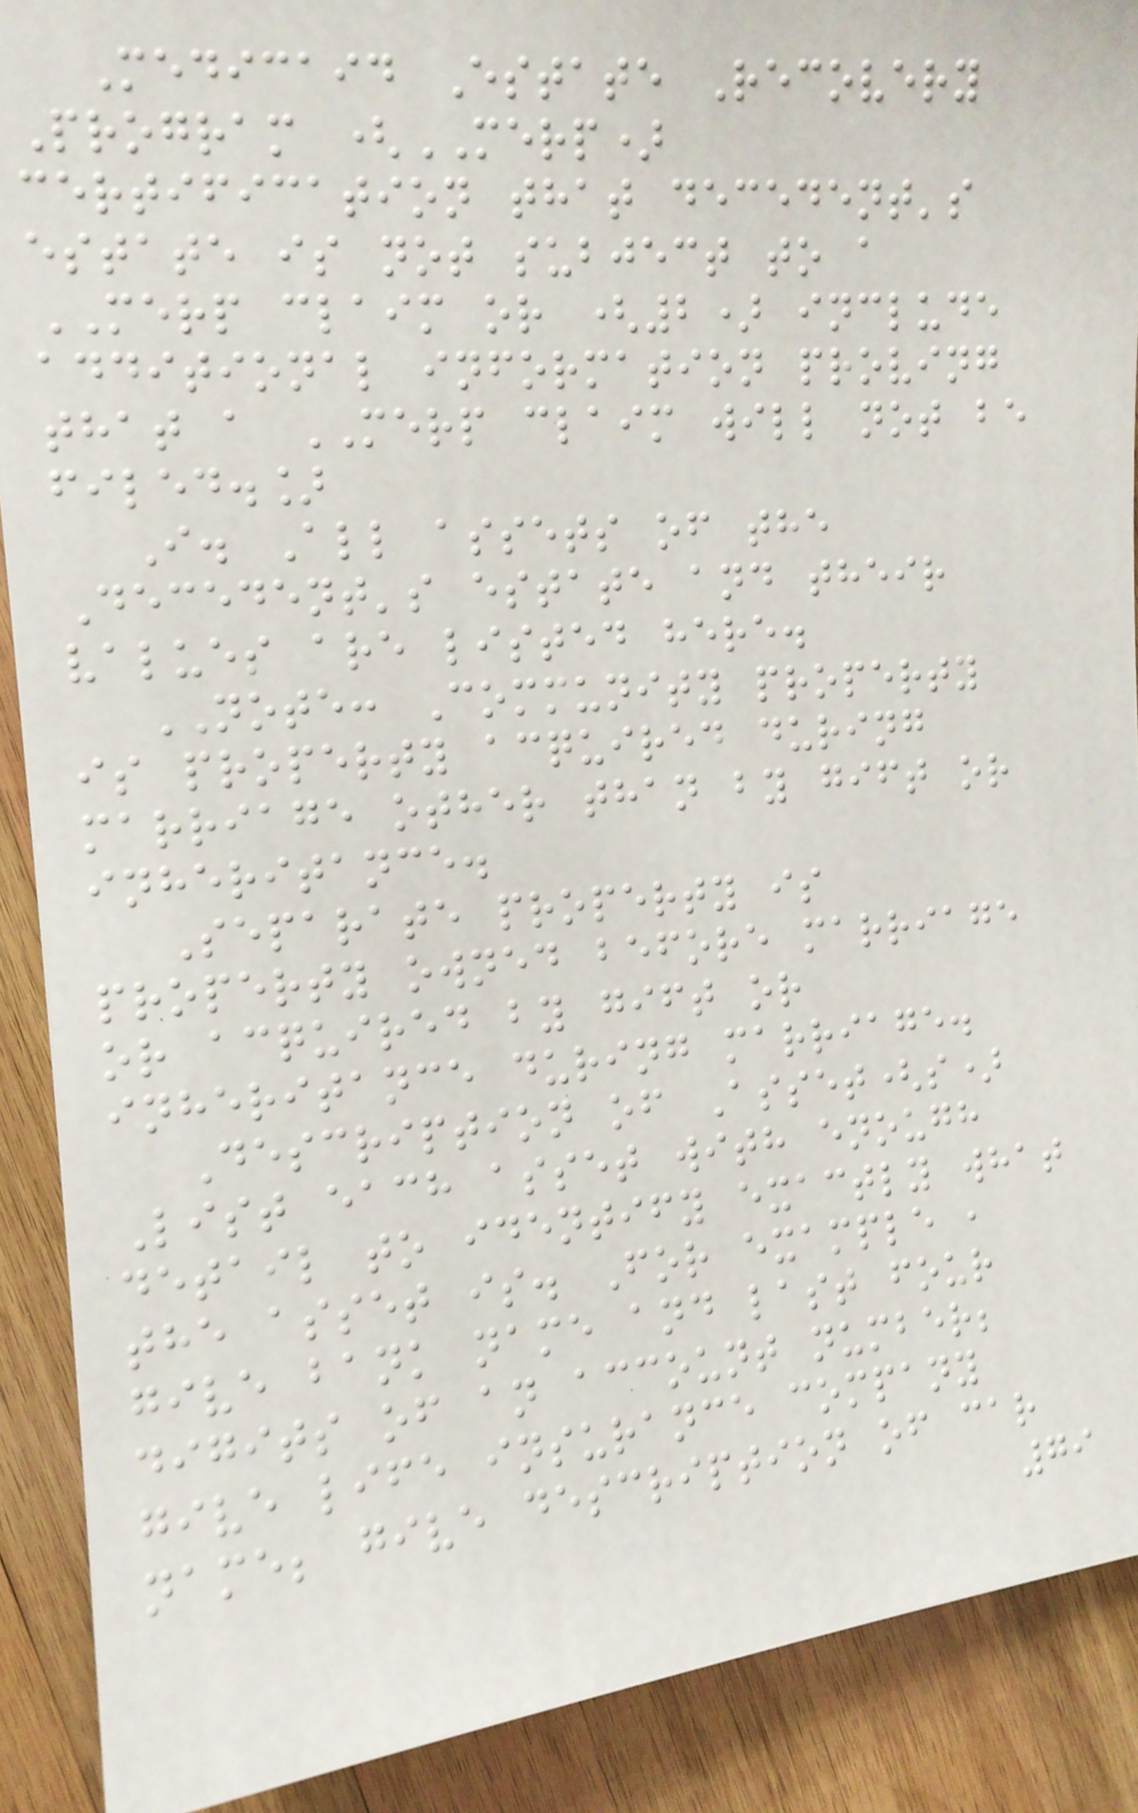Medicaid Estate Recovery
Program (MERP)
certification that decedent's
estate is not subject to a
MERP claim or (2) include
additional information proving
that a MERP claim will not be
filed.]
I. All assets of the
Decedent's estate and their
values are listed here.
NOTE: Community property
is property acquired during
marriage other than by gift or
inheritance.
Separate property is
property owned before marriage
or acquired by gift or
inheritance during marriage.
Description of Asset(s)
List each asset with enough
detail to identify exactly what
the asset is. For example ,
give bank name and last four
digits of an account number;
give life insurance company
name; give description of car
79
